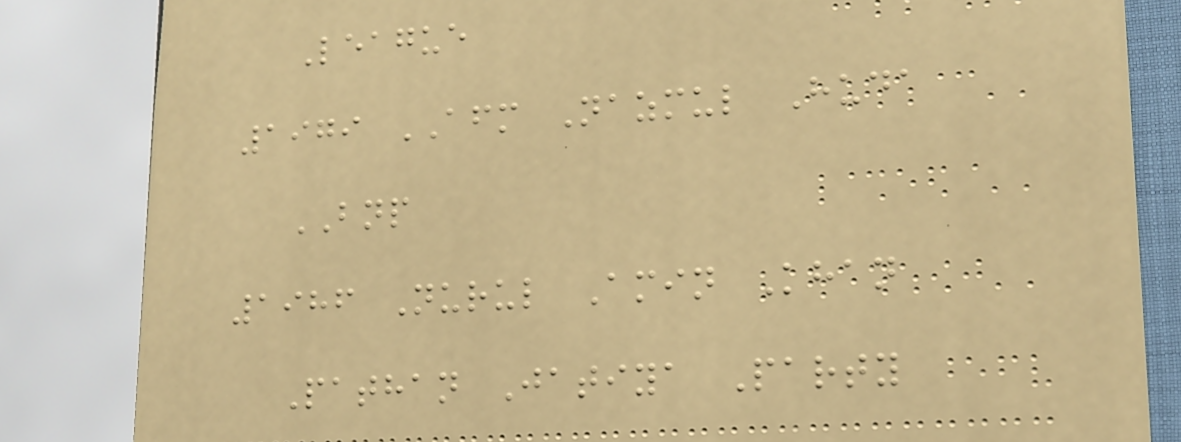League
1979 AFM Nazmul Huda
BNP
1986 Nurul Amin Khan
Pathan Jatiya Party
